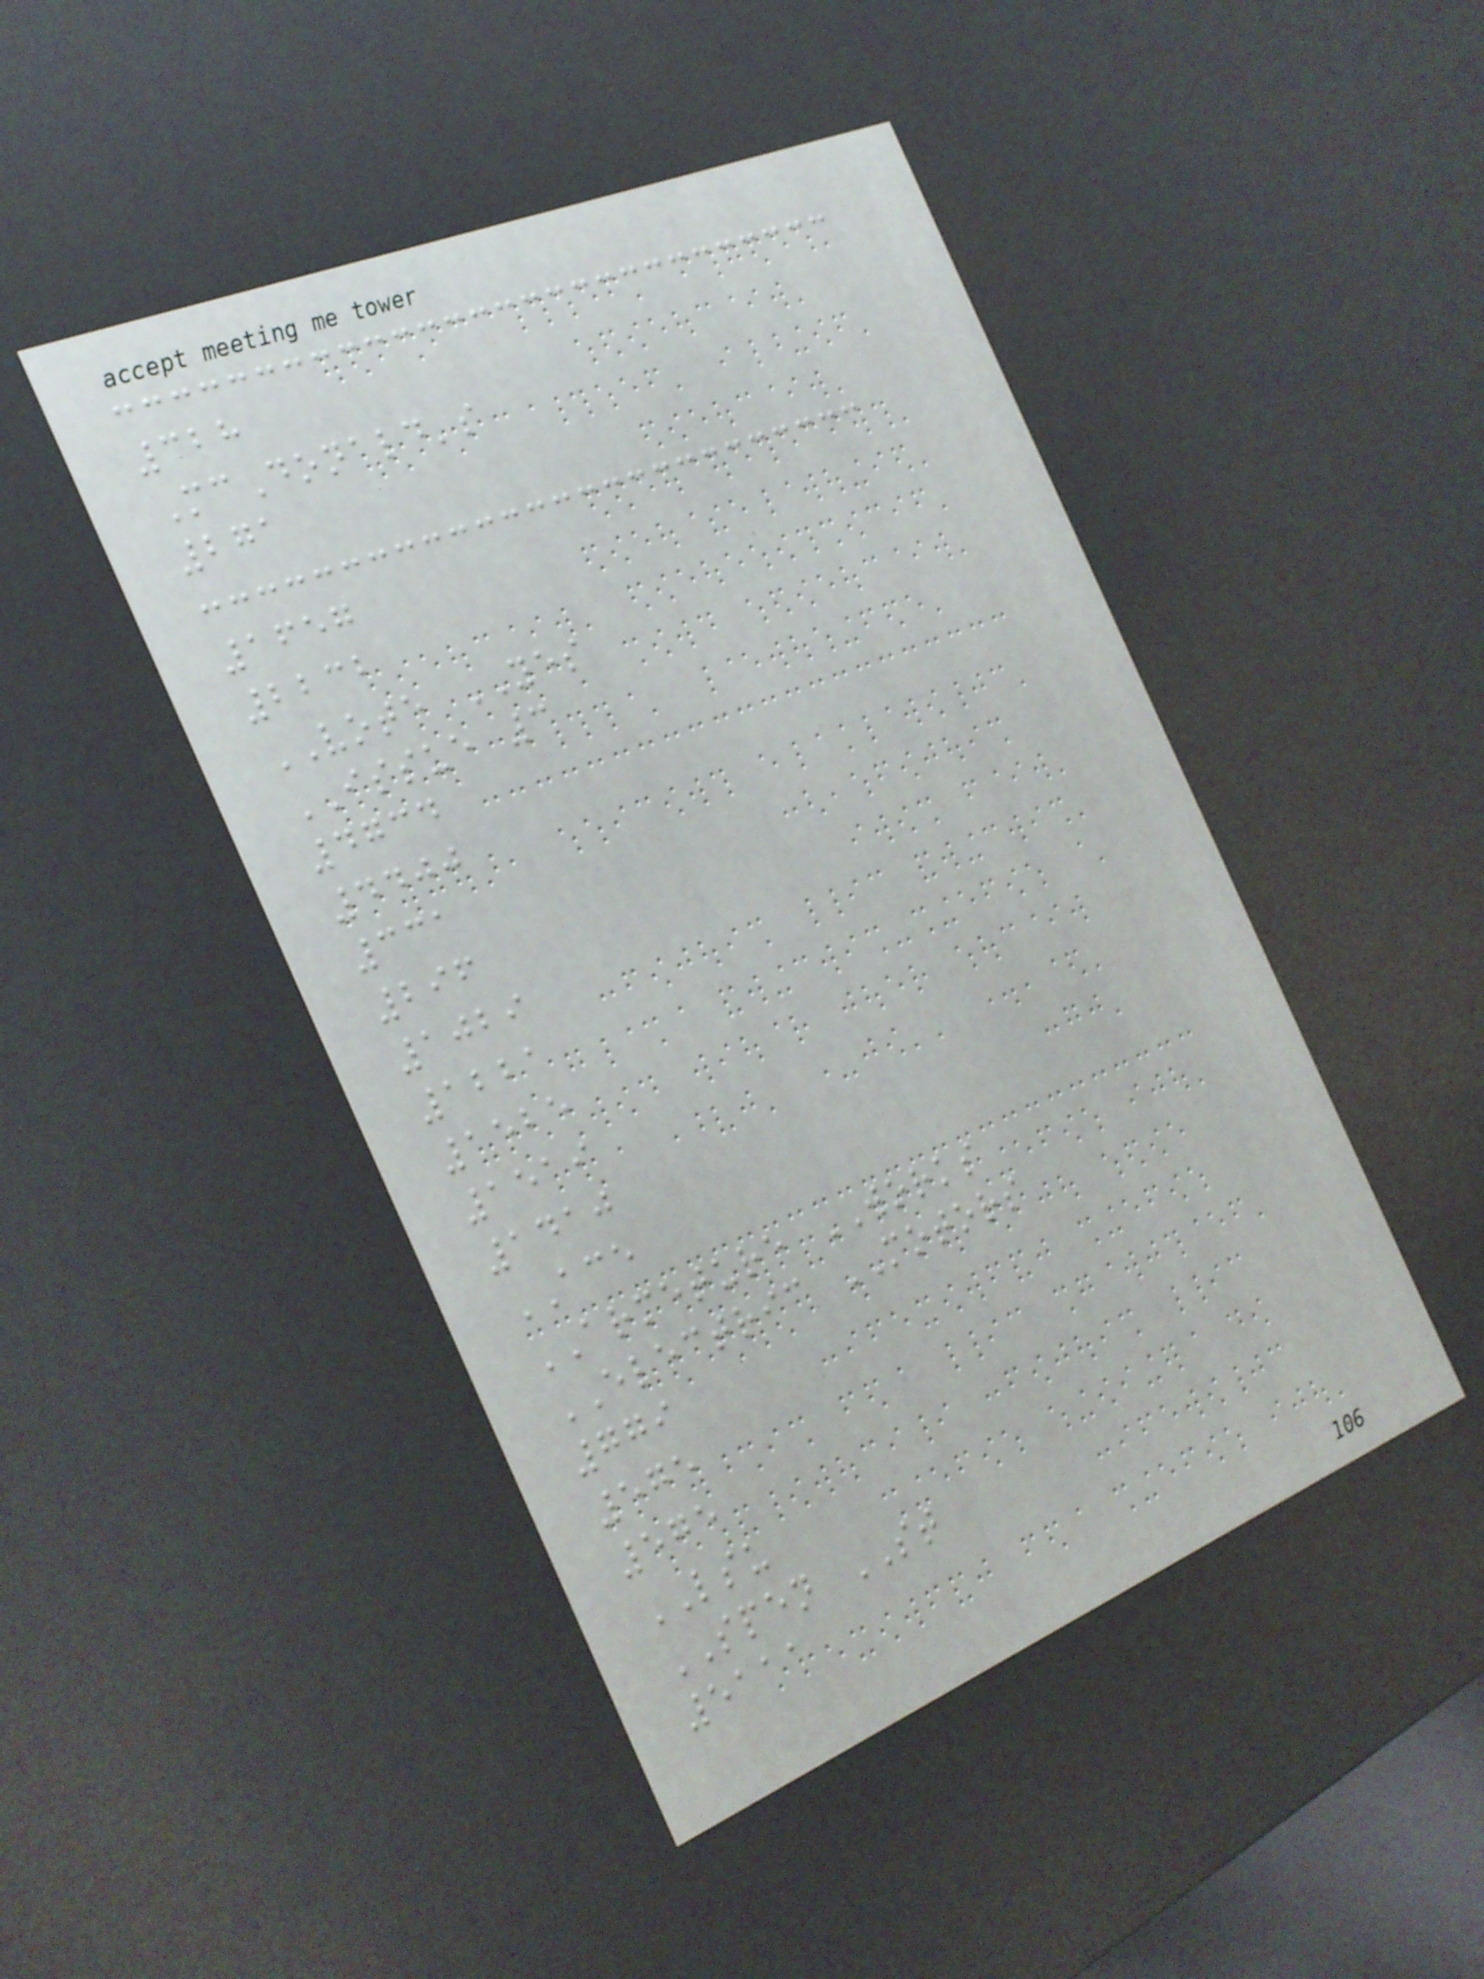328
McDonald's
271
1657
2232
VOTE YES
ISSUE 3
4734
4400
331
296
1029
1221
1525
1519
1410
ACE
ARMETURE WORKS
ELECTRIC MOTORS
779
575
575
LSU
SPEN ST
5111
